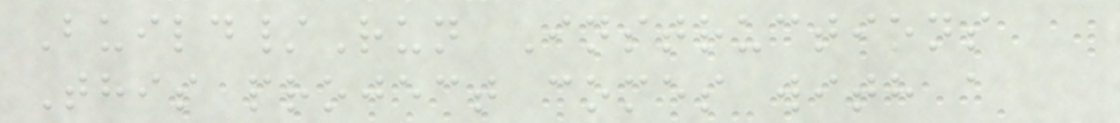Build/Run Instructions
This project comes with a
